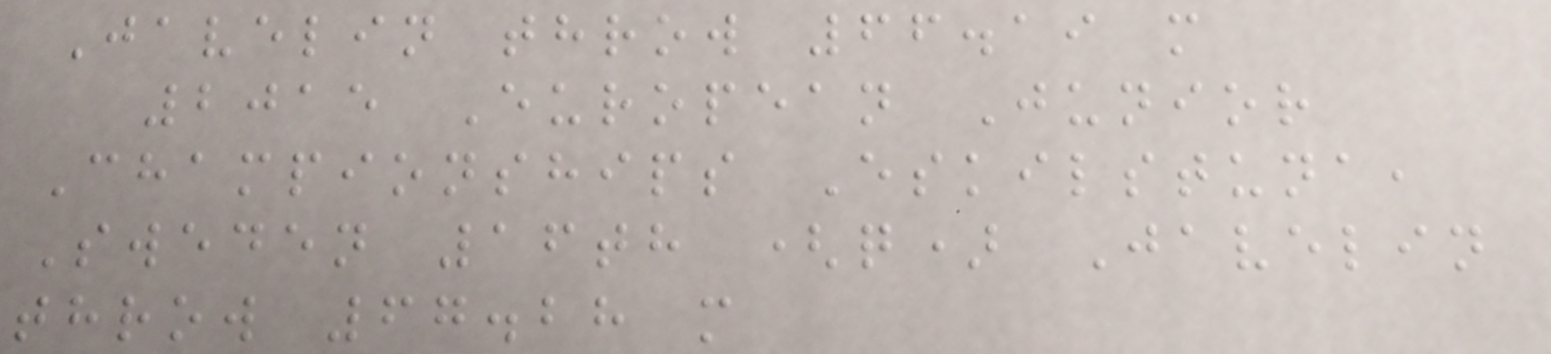Javelin throw 66.19 m
2015 European Junior
Championships Eskilstuna,
Sweden 16th (q) Javelin
throw 67.28 m
